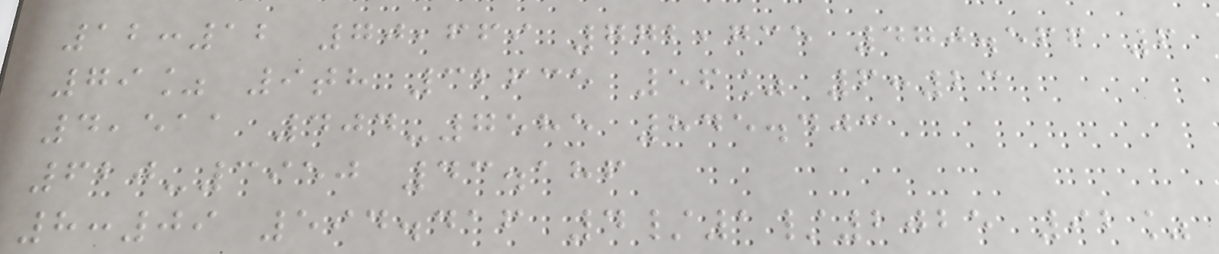12:12 70,669 772,735 470.566 6
79% 9th 32635 56% 6:23
4,511 404-7585 845.403
620-3950 43.186
8:09 594.416 4/1/2025 92%
